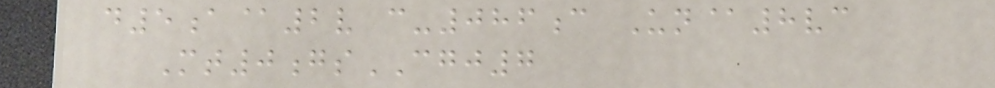d5a@2v c-086c Un@8vc
Mt0gsCGJ7
